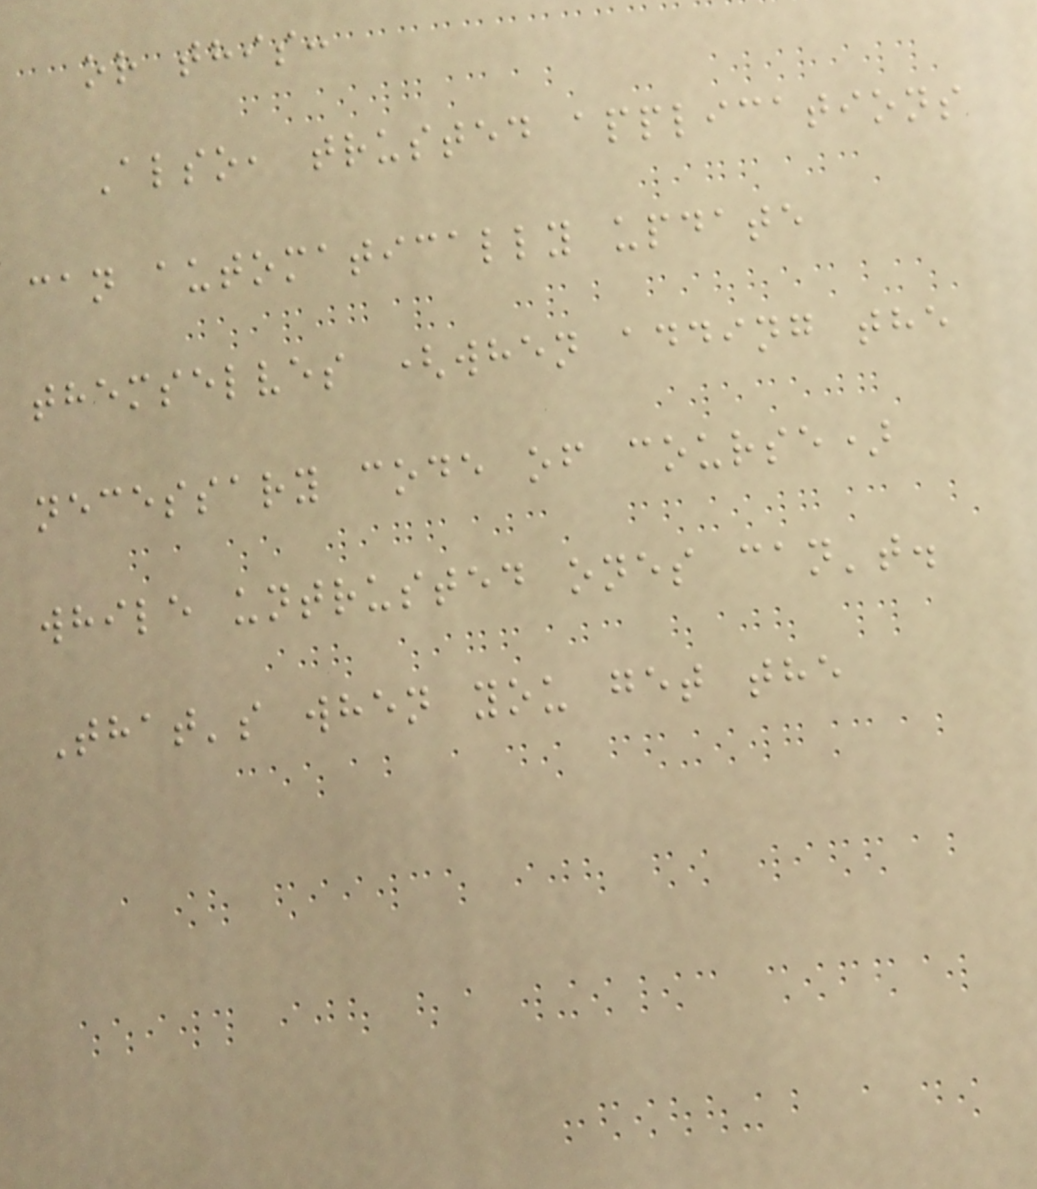or this:
Also, trusted applications
can automatically update
themselves (when adding the
necessary code of course)
while untrusted ones can't.
That's when you get the
